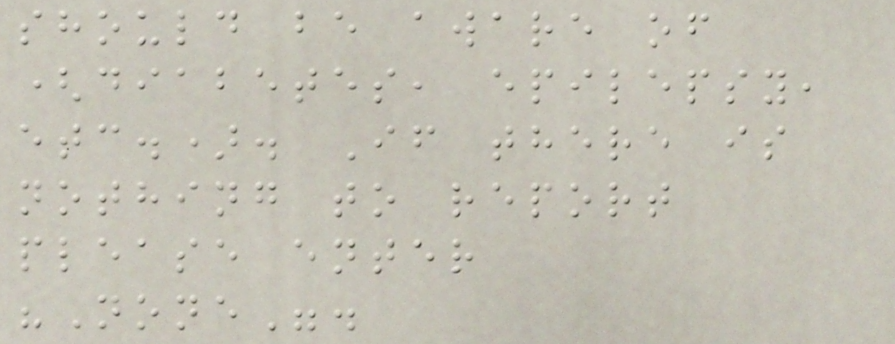should be aware of
(diabetes, epilepsy,
etc.). If there is
nothing to report
please enter
"None".
